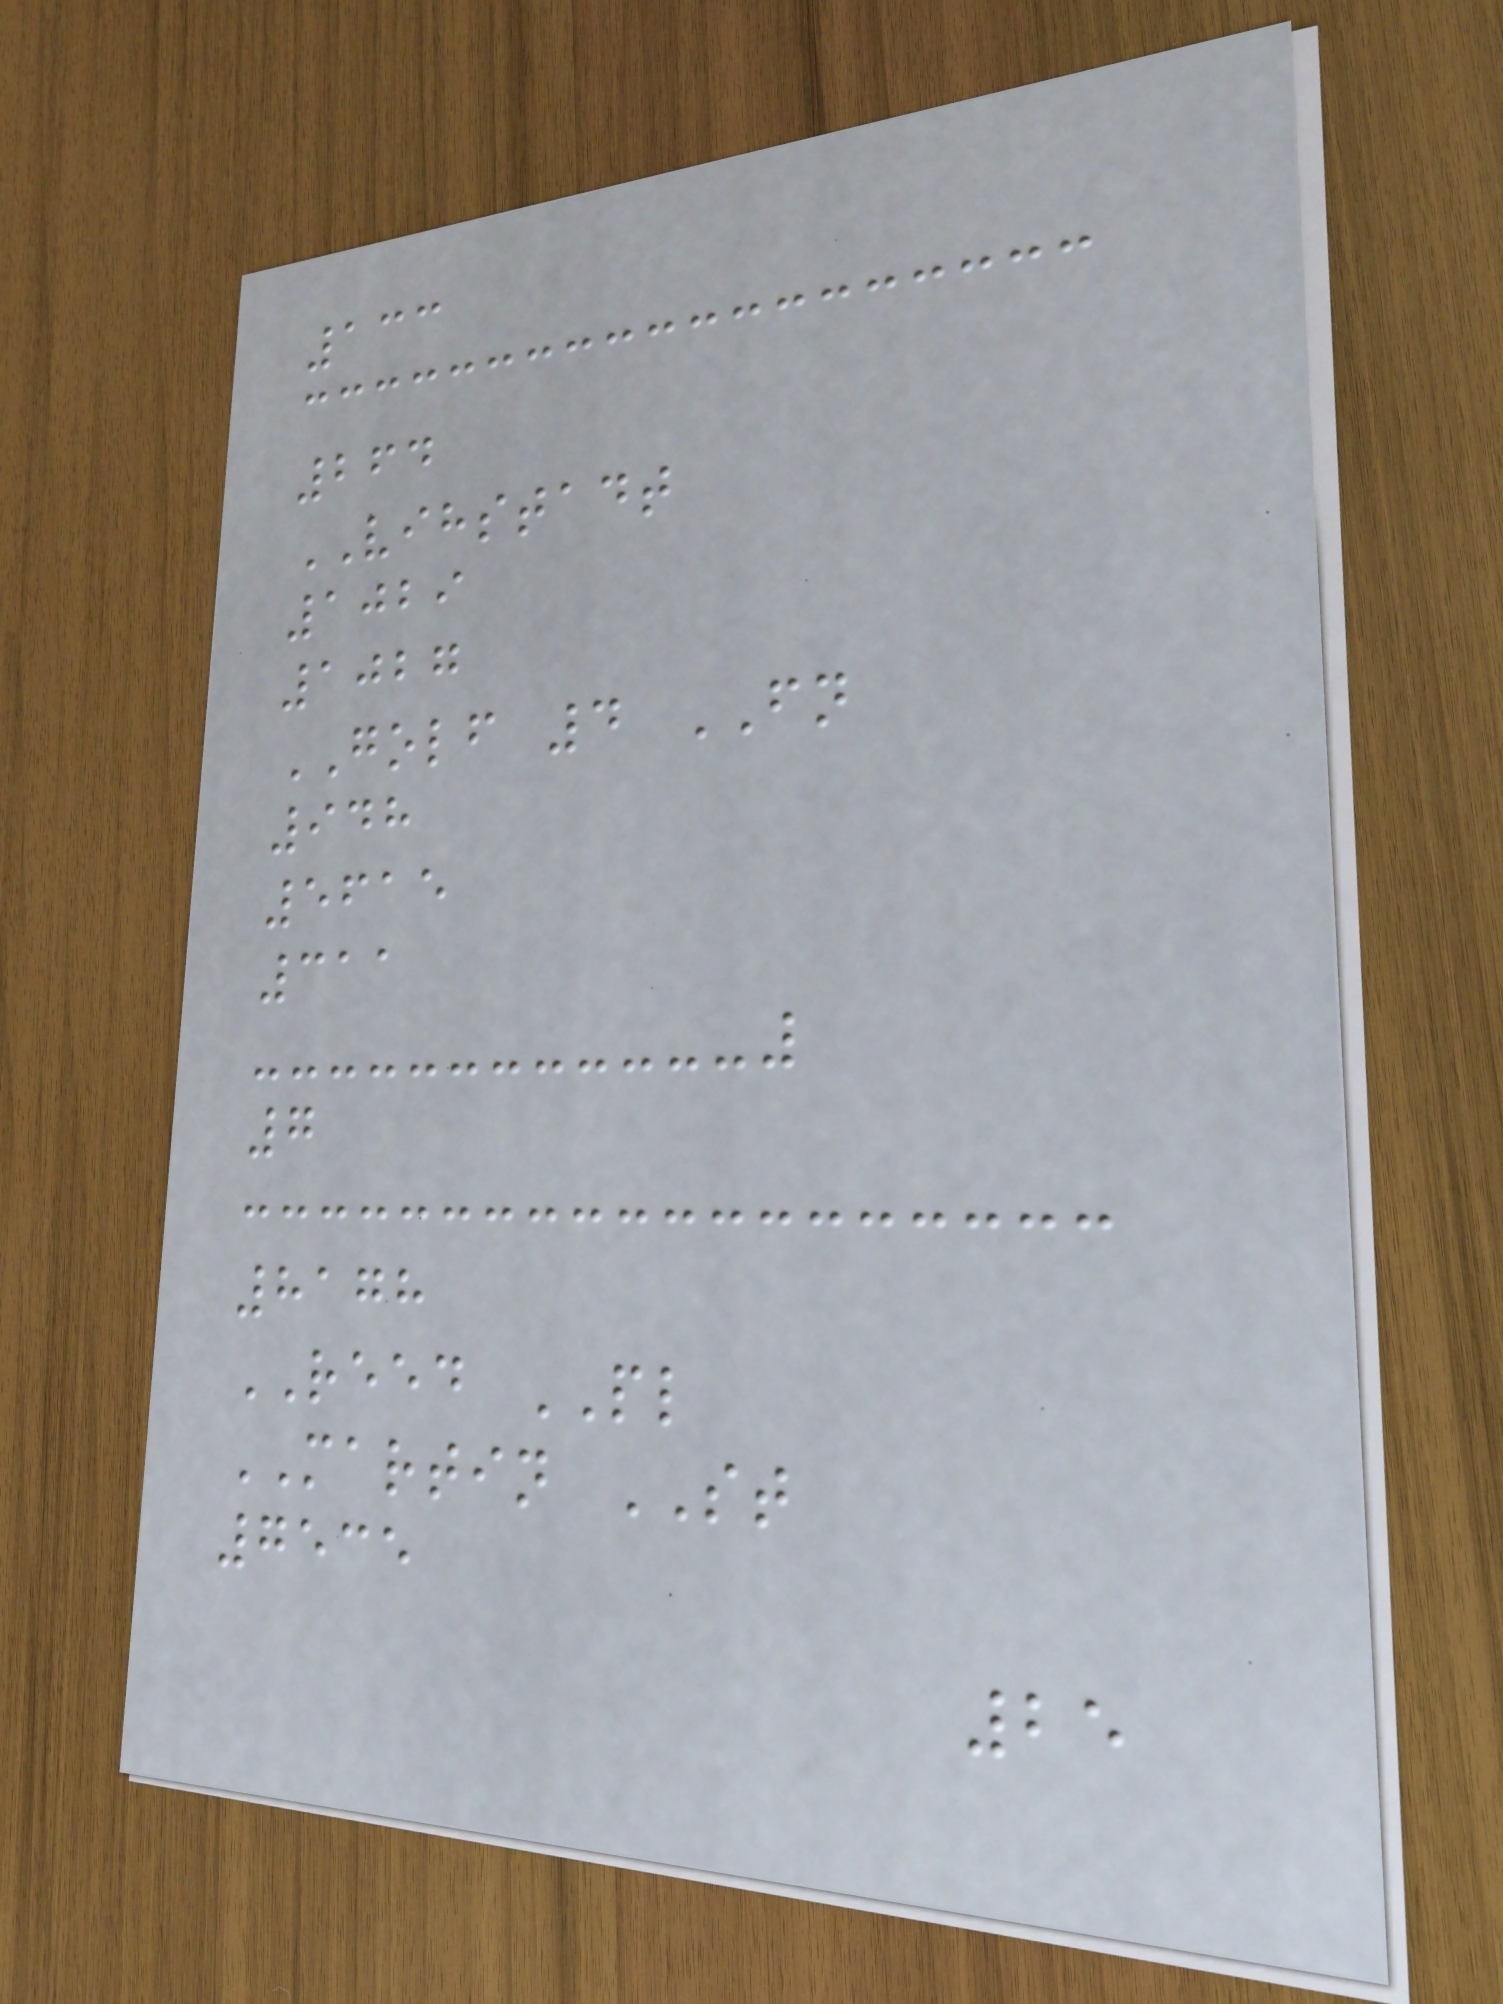133
264
VIHSTADT
1029
1027
GOLF 4 FN
948
5615
311
7
8178
REED PL
MARTIN ST
7535
25
